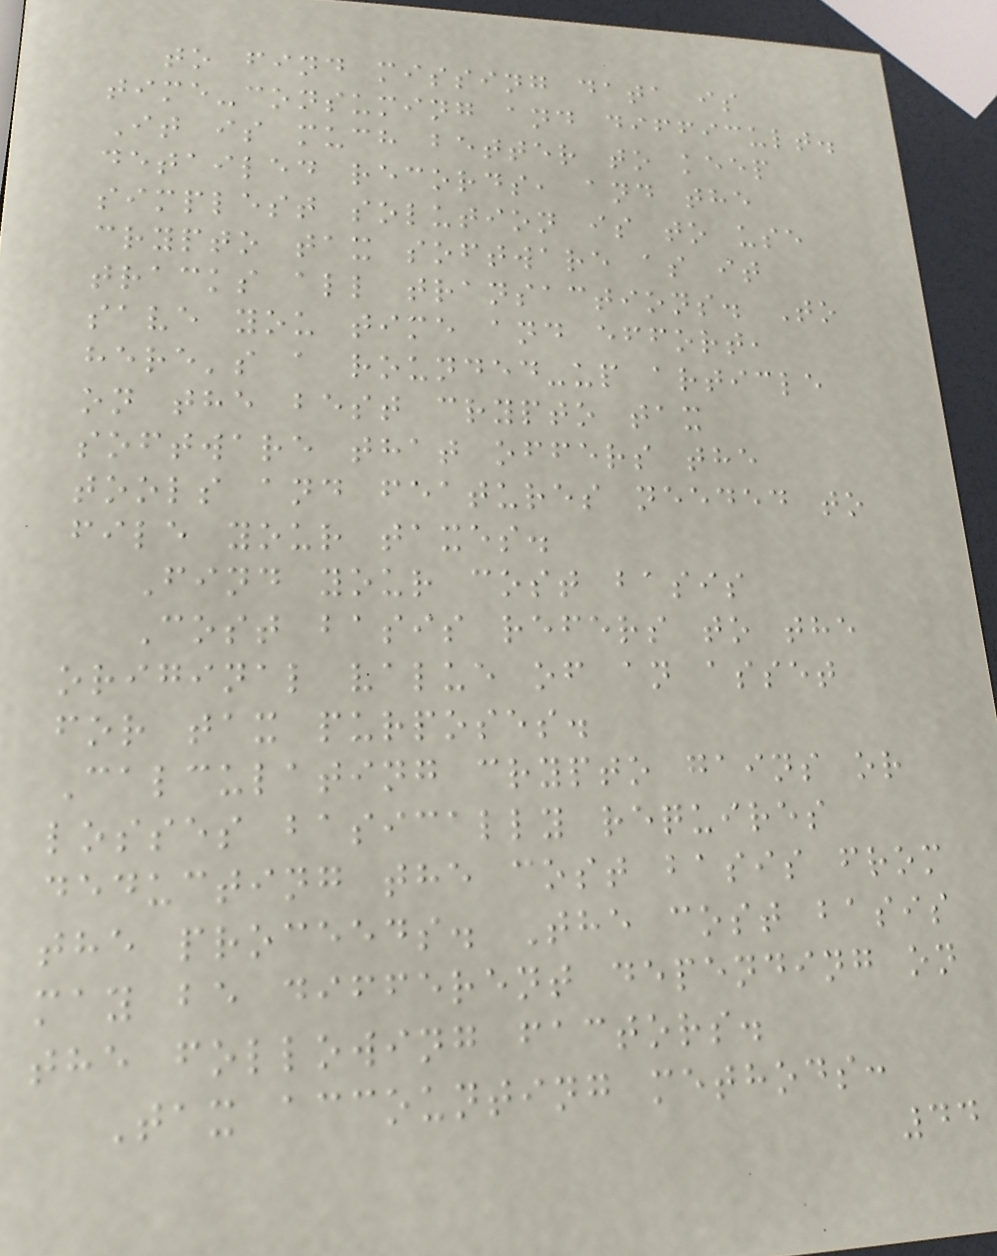to find missing data is
time-consuming and difficult.
It is much better to keep
detailed records, and the
simplest solution is to use
crypto tax software as it
tracks all transactions. To
save you time and effort,
here's a rounded-up article
on the best crypto tax
software that offers the
tools and features needed to
file your taxes.
Find your cost basis
Cost basis refers to the
original value of an asset
for tax purposes.
Calculating crypto gains or
losses basically requires
deducting the cost basis from
the proceeds. The cost basis
may be different depending on
the following factors.
Tax accounting methods:
44
